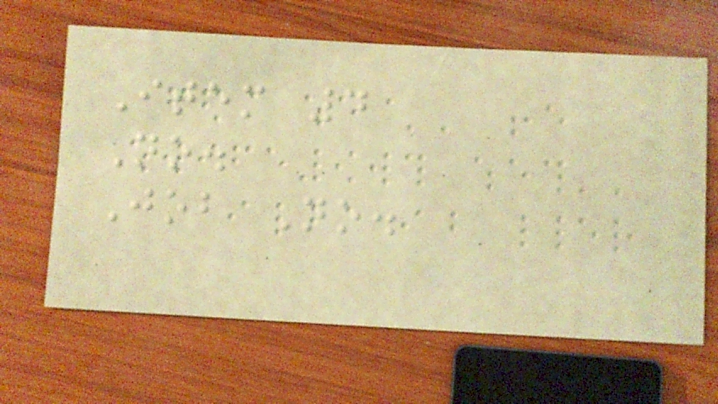Item 4
No.
Job No.
